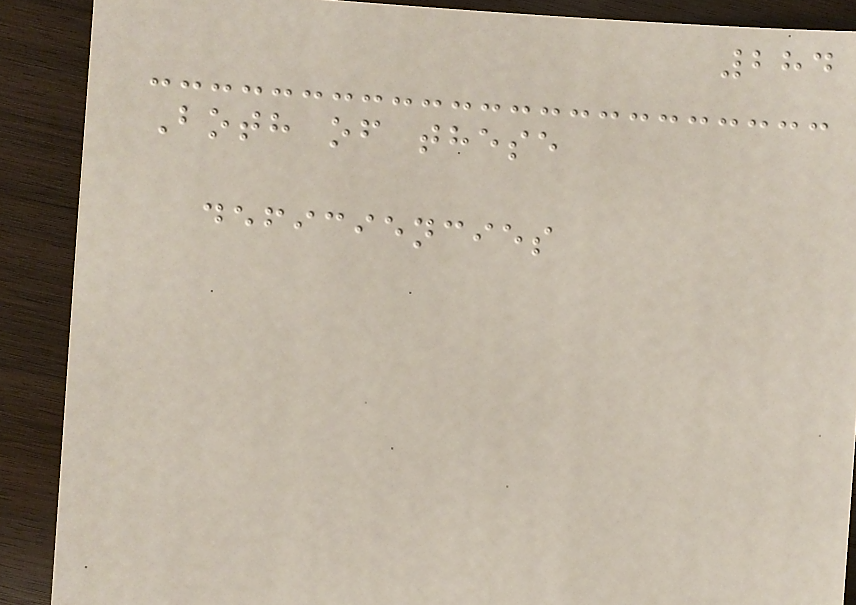284
Both of these
deficiencies
